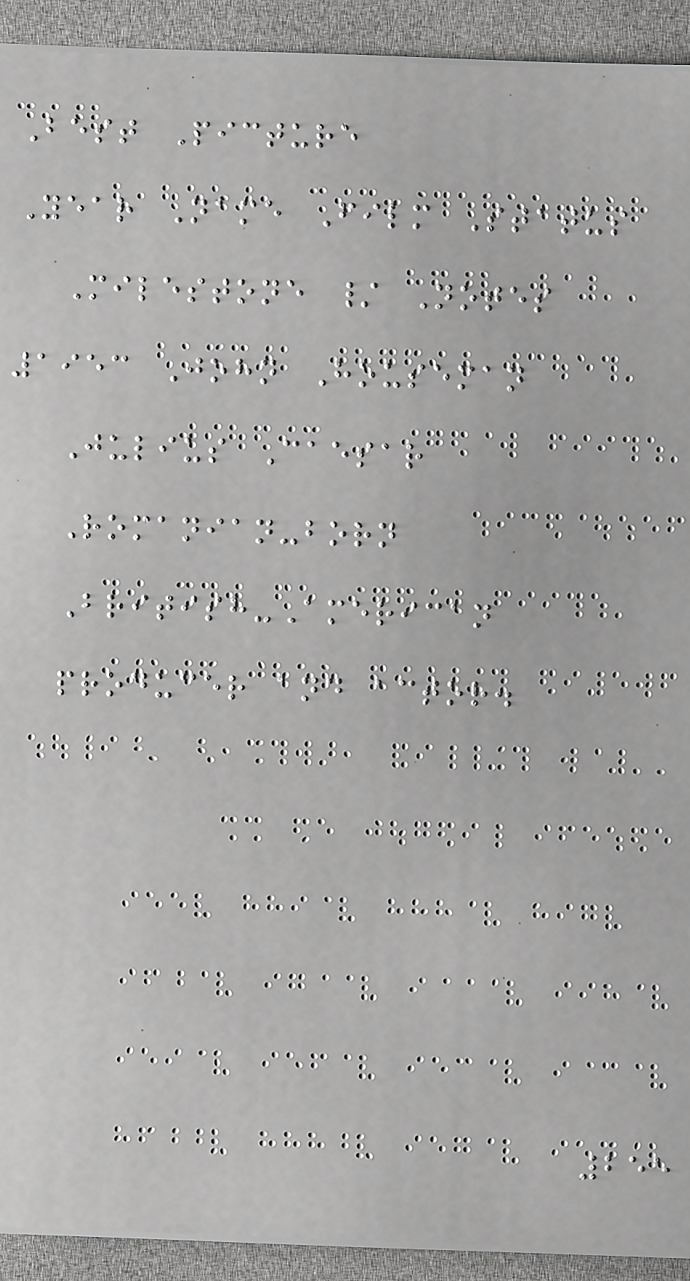Best Picture
Year Name Film Status
Milestone / Notes
1953 John Houseman
Julius Caesar
Romanian-born
British-American
producer and actor.
255
